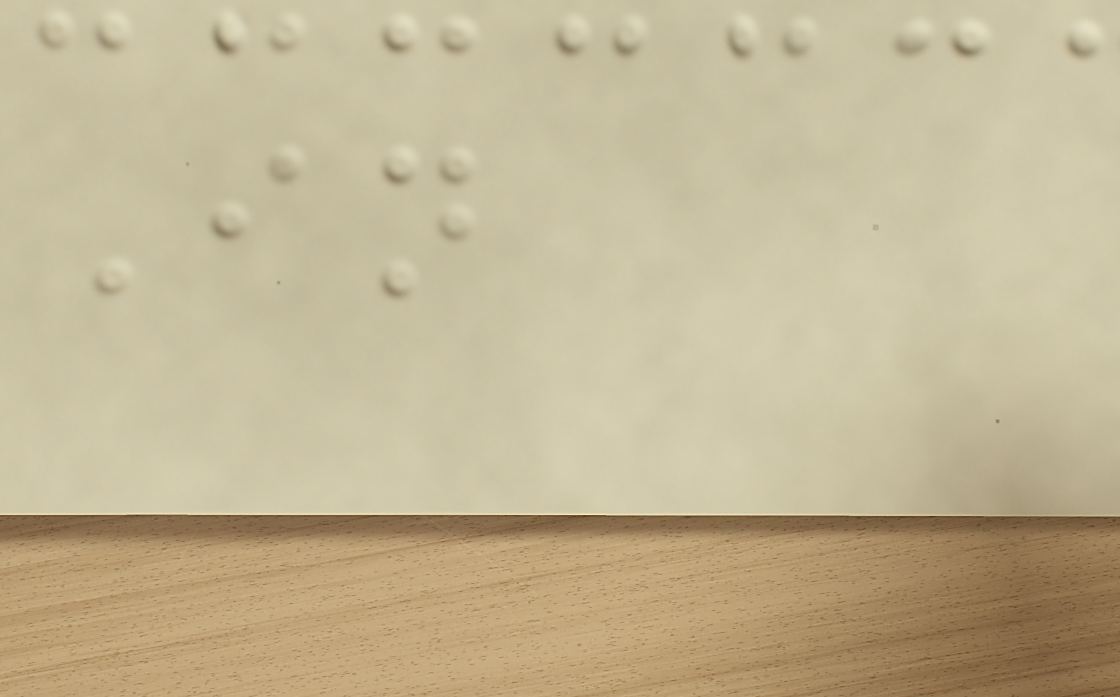In
